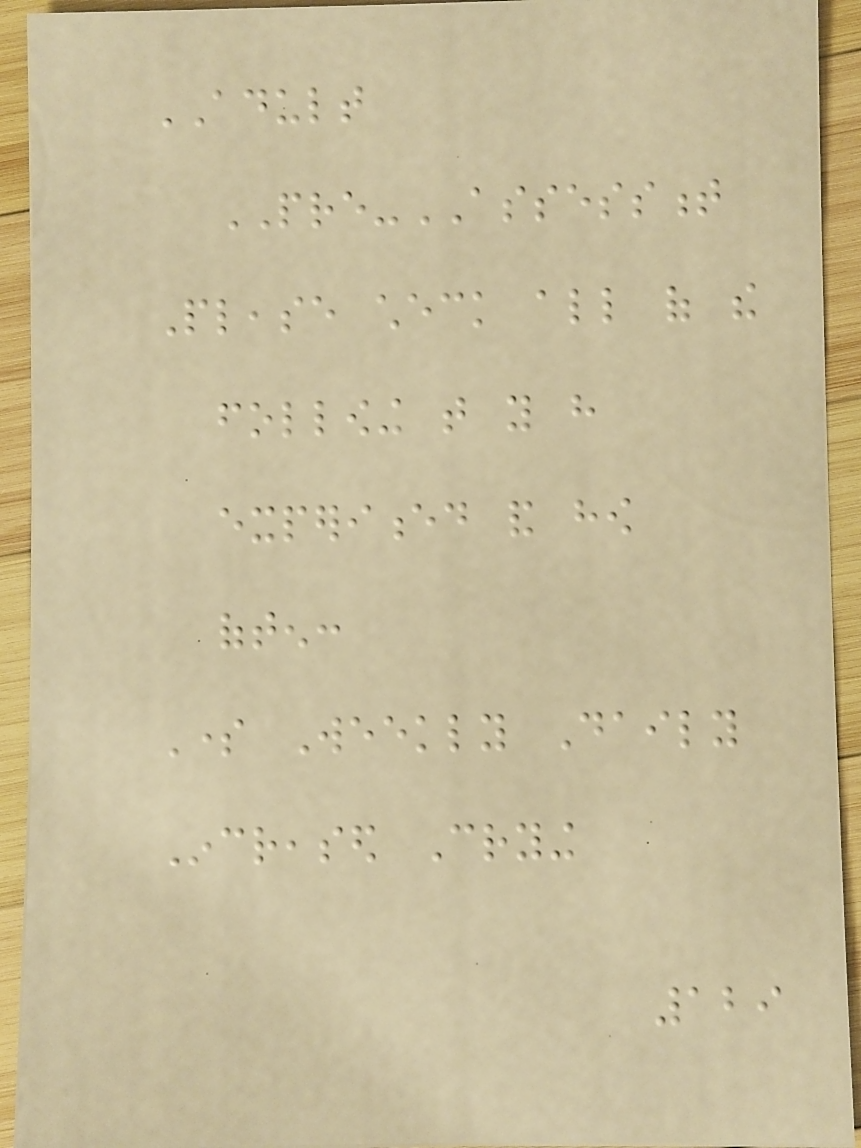ADULT
PRE-ASSESSMENT
Please check all of the
following that you have
experienced and how
often:
Some Weekly Daily
Increased Crying
129
